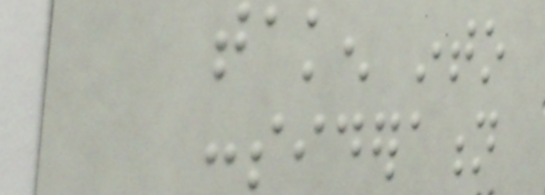taken into
consideration
